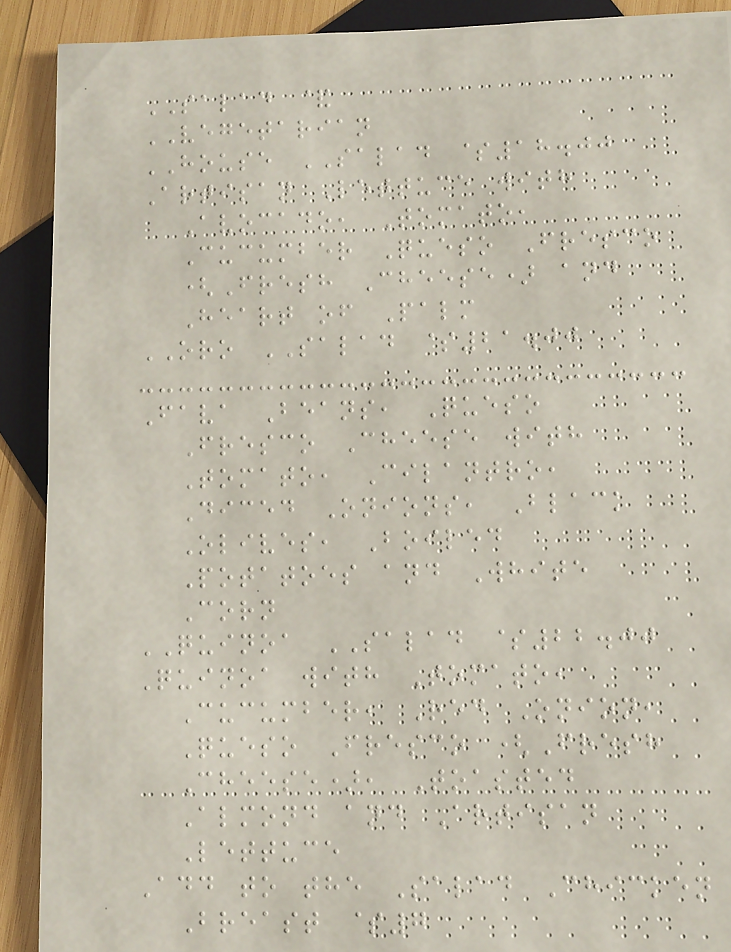SALAD &
VEGETARIAN
HOUSE SALAD $18.00
Artisan Lettuce with
Avocado, Tomato,
Cucumber Queso Fresco
(Fresh Cheese) and
Heart of Palm
ORO SALAD $21.00
Fava Beans, Queso
Fresco Cheese with
Tomato, Cilantro,
Diced Onions, Black
Olives, Boiled
Potatoes and White
Corn
QUINOA SALAD $22.00
Quinoa with Tomato,
Cucumber, Red Onion,
Queso Fresco (Fresh
Cheese), Toasted
Almond and Artisan
Lettuce
Add to the Salad Chicken
Breast $7
